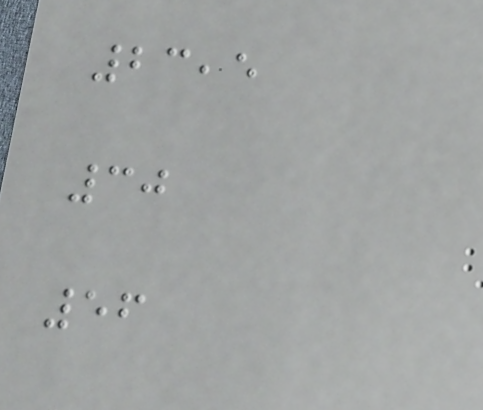23,5
30
56
